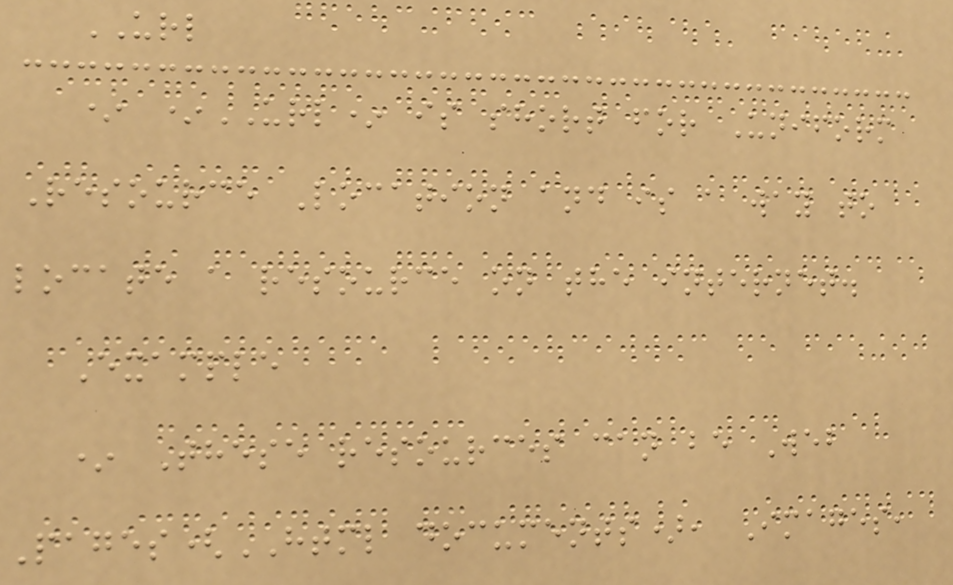URL
* *URL* is short for Uniform
Resource Location and is a way to
locate a resource on the internet.
Example
* These resources can be Web
Pages(HTML documents), Images,
